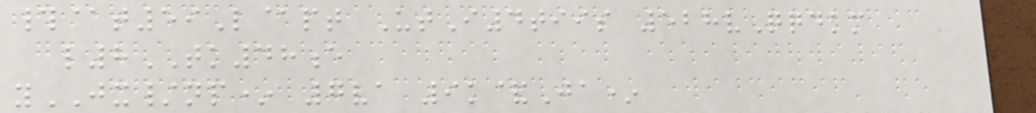#@t59L@pt UtI4tiis 528vQqdkm
l8TK48e
yJX/np* 7va 9k&Ja*
